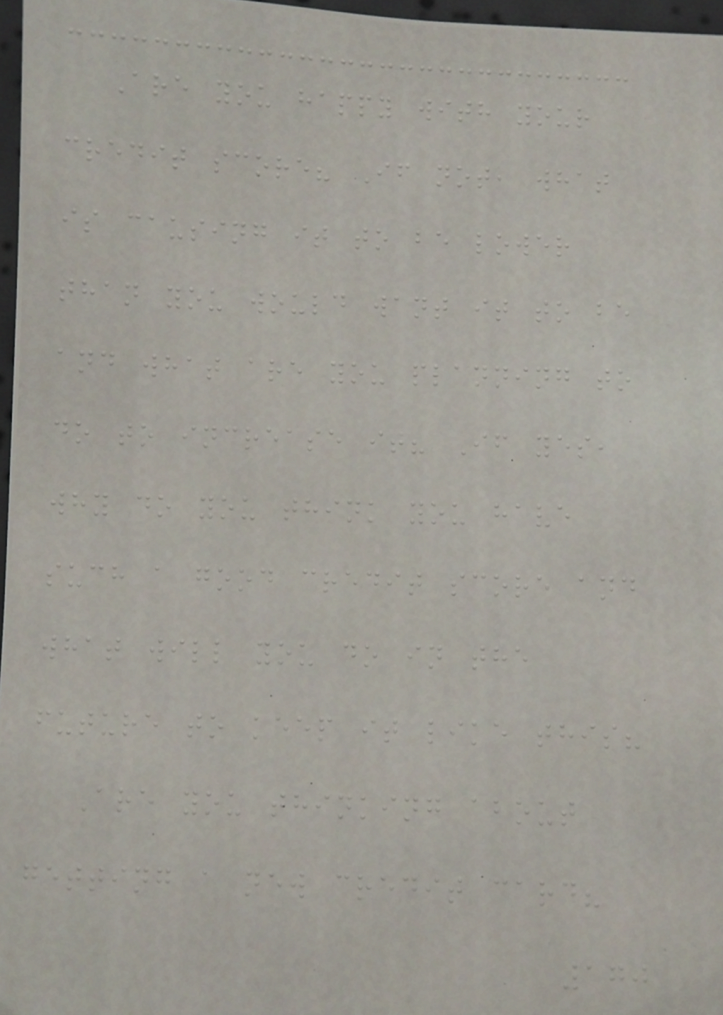Are you happy with your
credit score? If not, what
is causing it to be lower
than you would want it to be
and what are you planning to
do to increase it? If yes,
why do you think you have
such a good credit score and
what will you do in the
future to keep it like this?
Are you thinking about
getting a new credit card?
170
